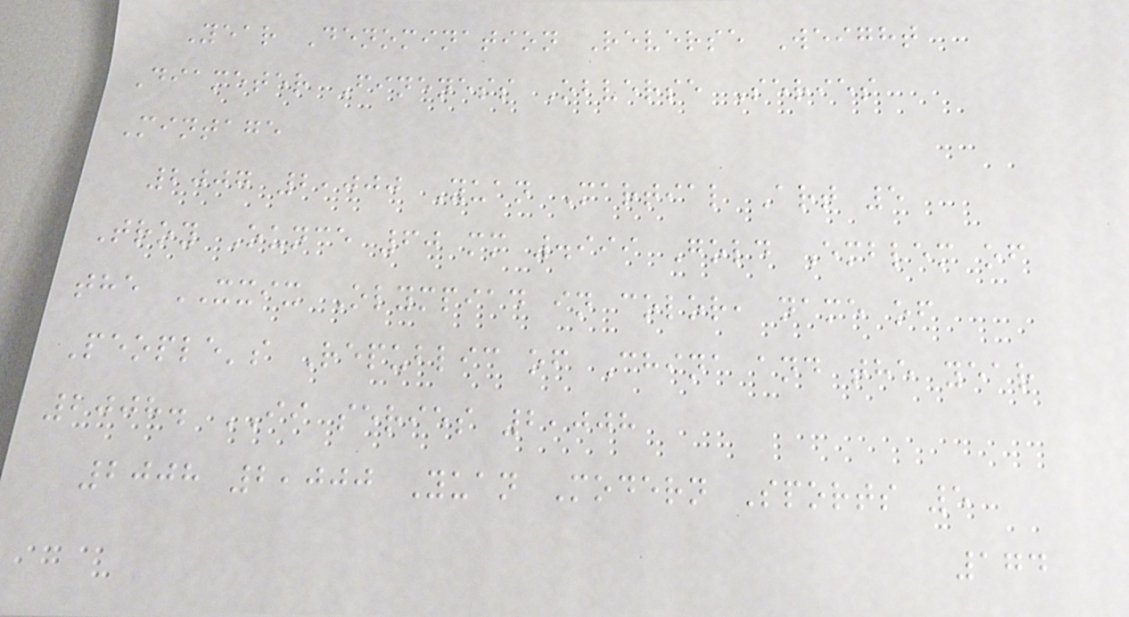Year Denomination Reverse Weight
Diameter Fineness Obverse Series
Mintage
2007 2,000 Yuan Martial Art 5
Troy Ounce 60 mm .999 Gold Emblem of
the XXIX Olympiad in color, name of
People's Republic of China and the year
2008. II series 2,008
2008 2,000 Yuan Modern Sports 5
174
